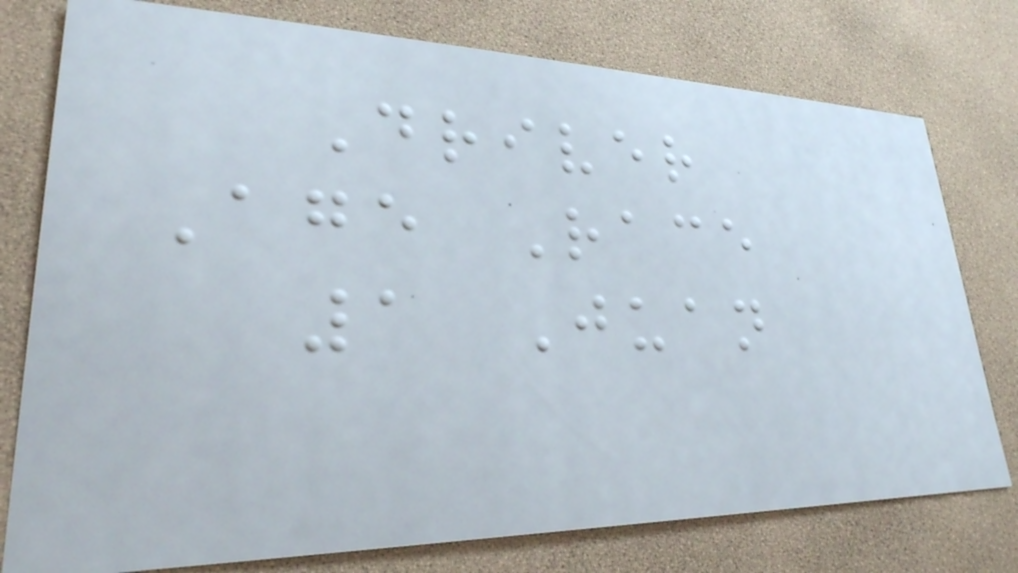Driver
Age Race
1 Juan
